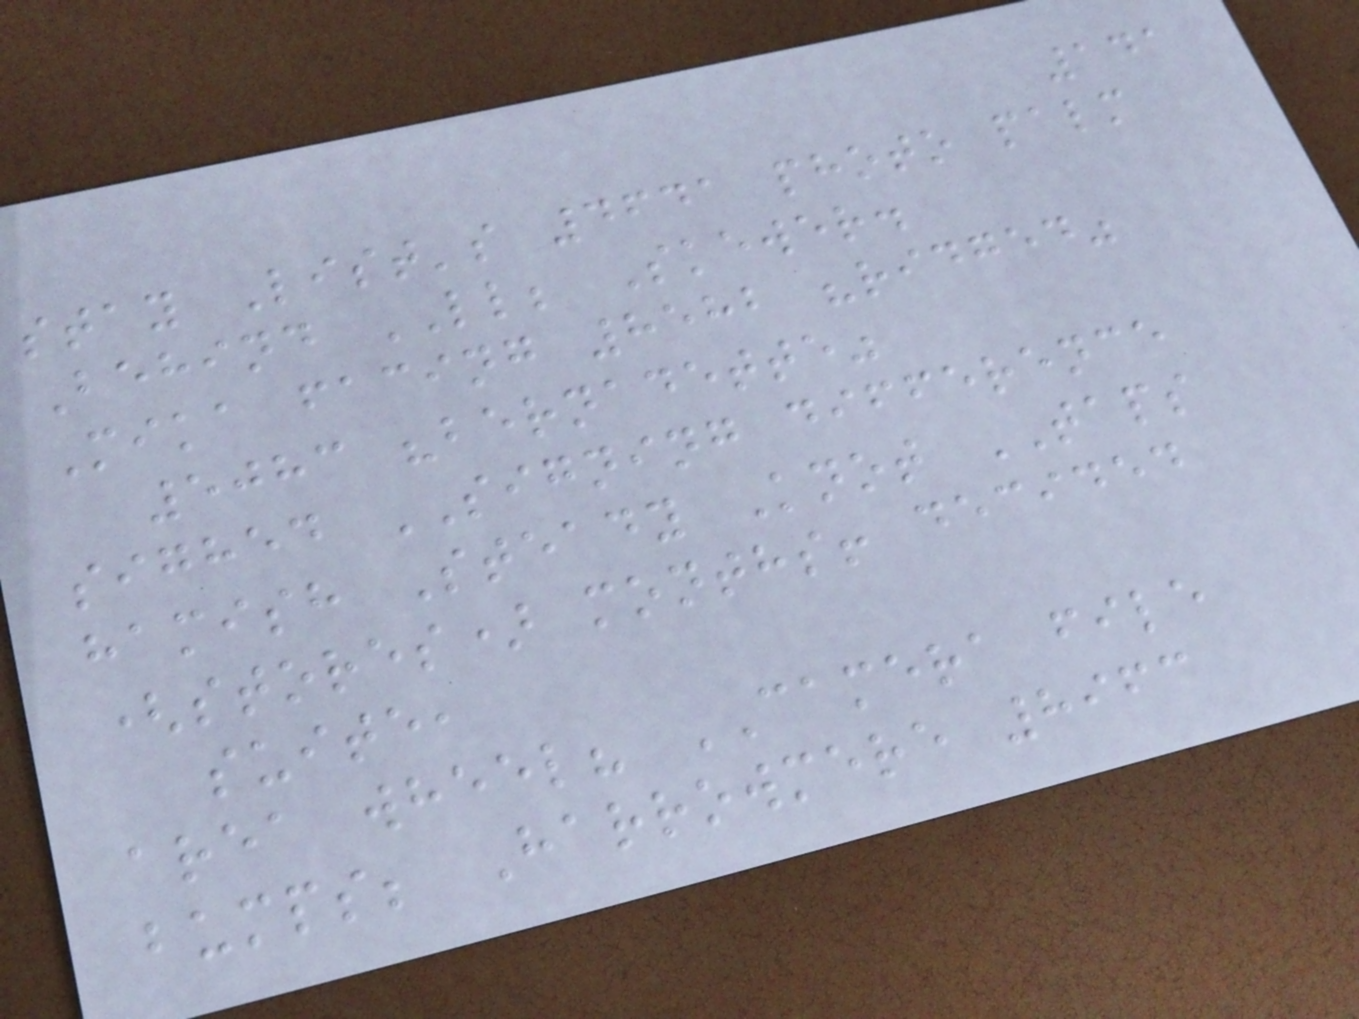141
stay List's 4641 photo palm
Behind LL; Skewer.
Mika facing 8582 "ridged"
5083 "bernadette"
sighed SIGNING difference
hamish Steady Knot TAPS
(stores) months! decided
suite,
area wheel? CAMERA file
bumps; Harrowmere 8963
